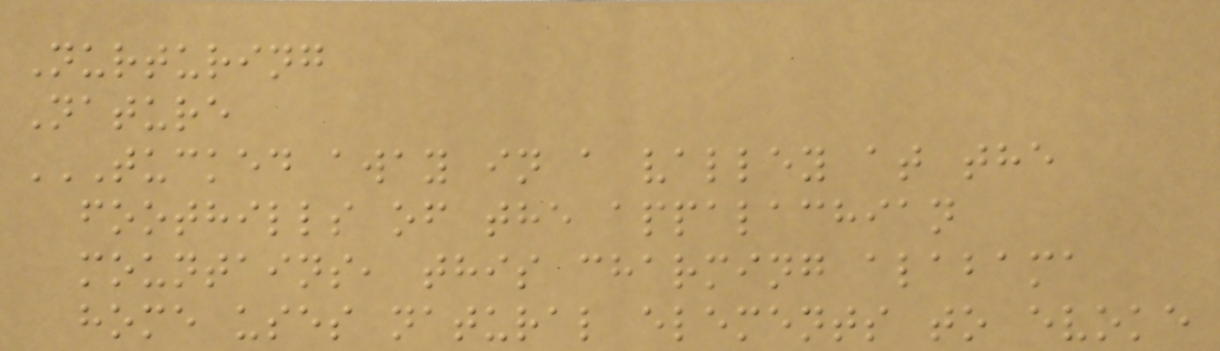Nurturing
Nature
TUCKED AWAY IN A VALLEY AT THE
FOOTHILLS OF THE APPALACHIAN
MOUNTAINS, THIS CHARMING ALABAMA
HOME USES NATURAL ELEMENTS TO EVOKE
